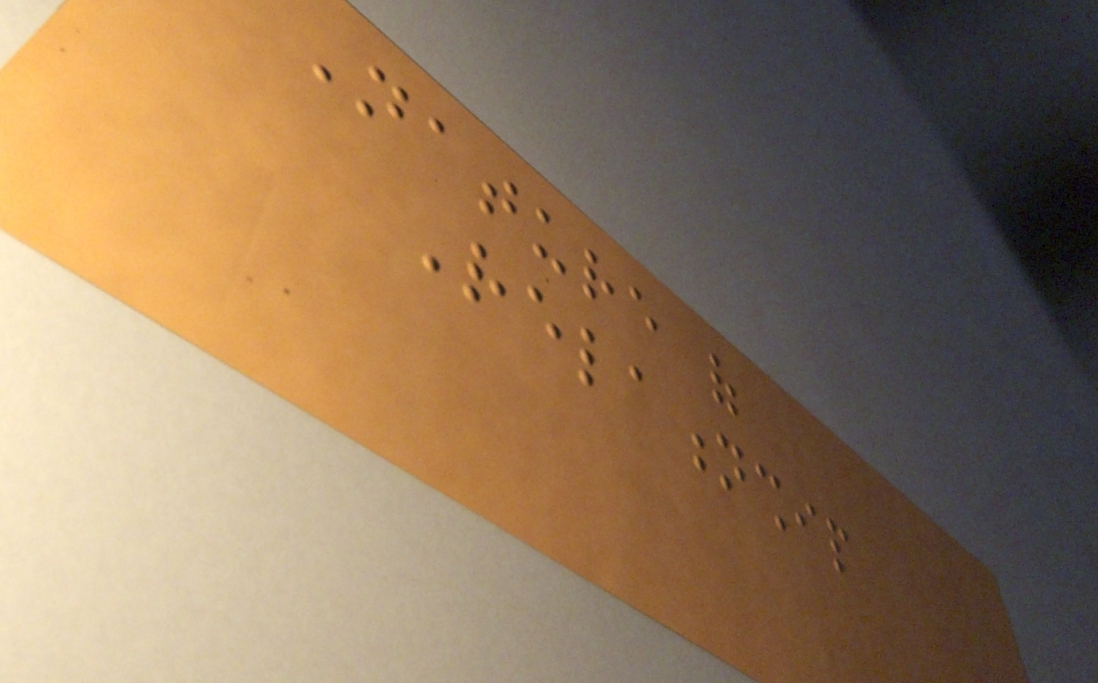Nature of
Relationship
